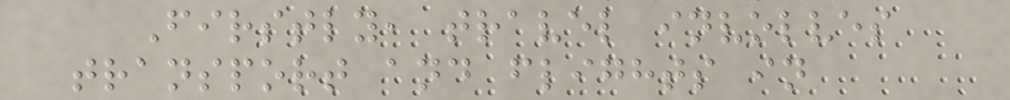Firstly, travel involves
transport and flights in
